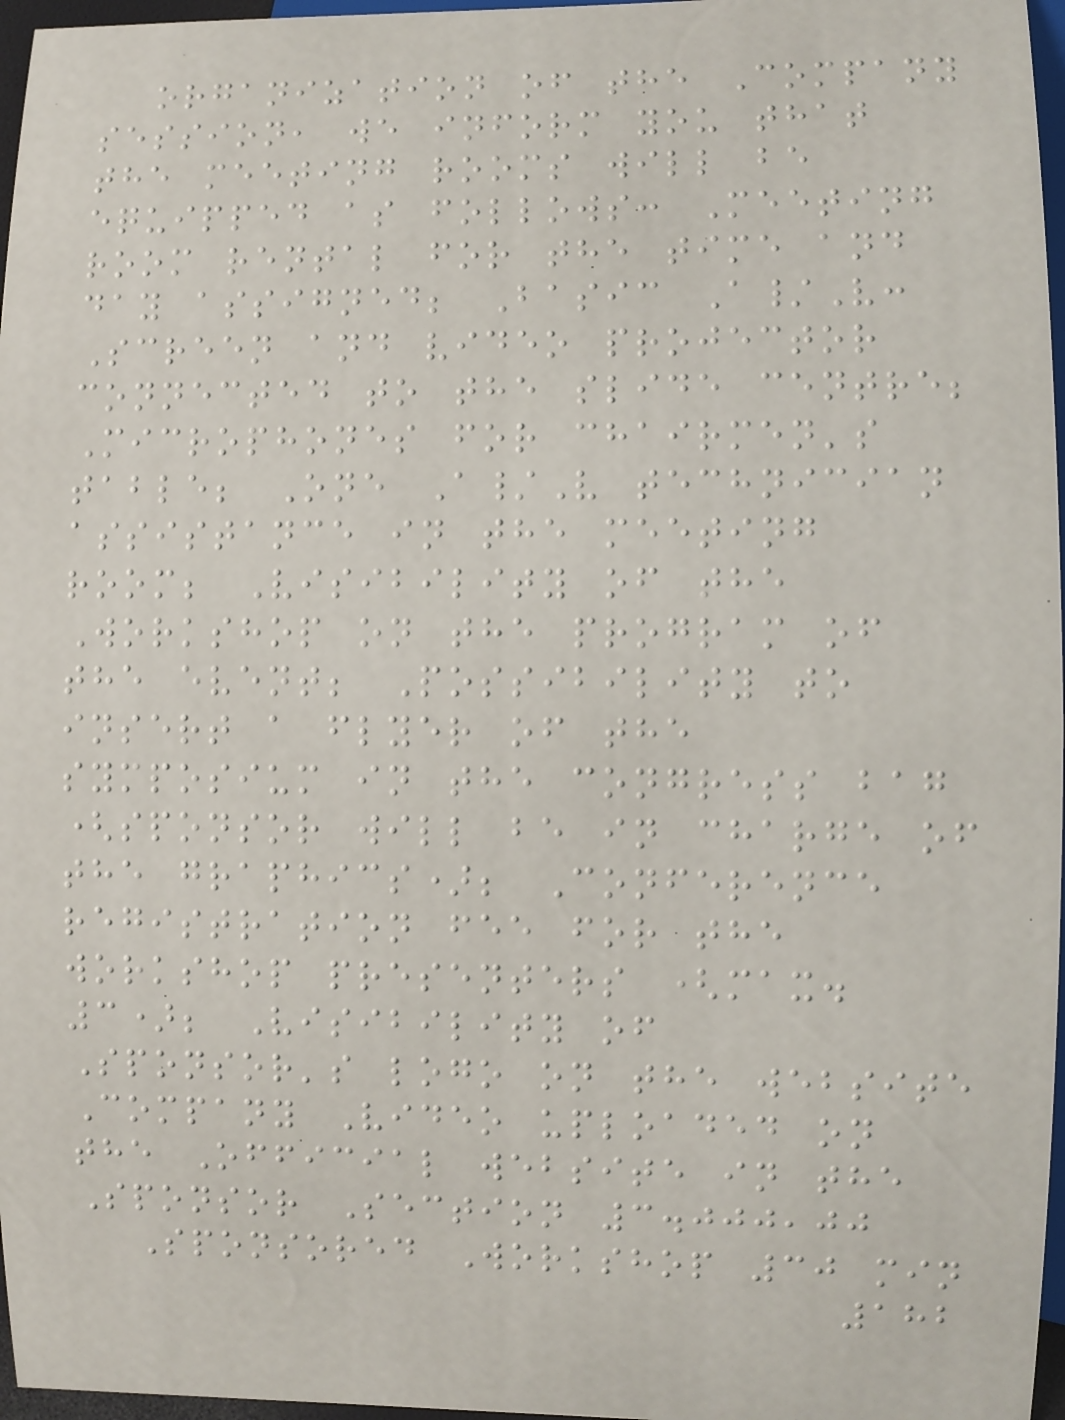organization of the Company
session, we inform you that
the meeting rooms will be
equipped as follows: Meeting
room rental for the time and
day assigned; Basic A/V:
Screen and video projector
connected to the slide centre;
Microphones for chairmen's
table; One A/V technician
assistance in the meeting
room; Visibility of the
Workshop on the program of
the event; Possibility to
insert a flyer of the
symposium in the congress bag
(sponsor will be in charge of
the graphics); Conference
registration fee for the
workshop presenters (max.
3); Visibility of
Sponsor's logo on the website
Company Video uploaded on
the Official website in the
Sponsor Section 3.000,00
Sponsored Workshop 30 min
182
